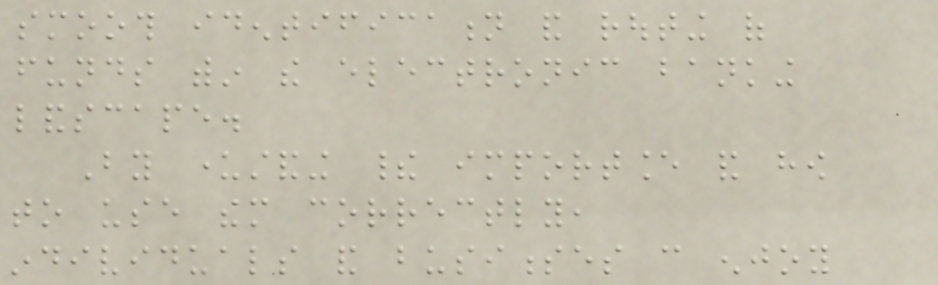smooth identification and routing of
funds within the electronic banking
landscape.
By understanding their importance and how
to use them correctly,
individuals and businesses can enjoy
